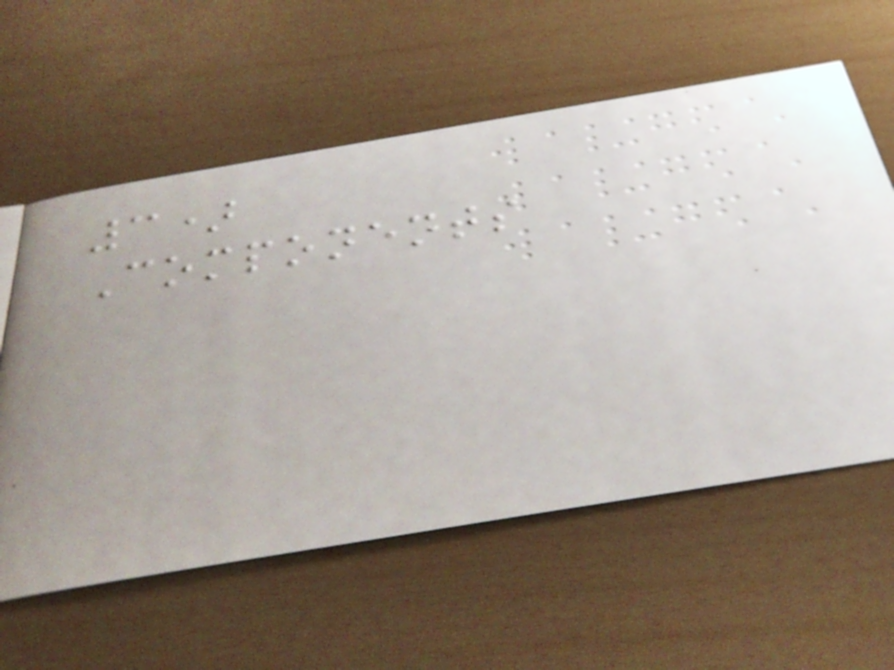3)
Components
